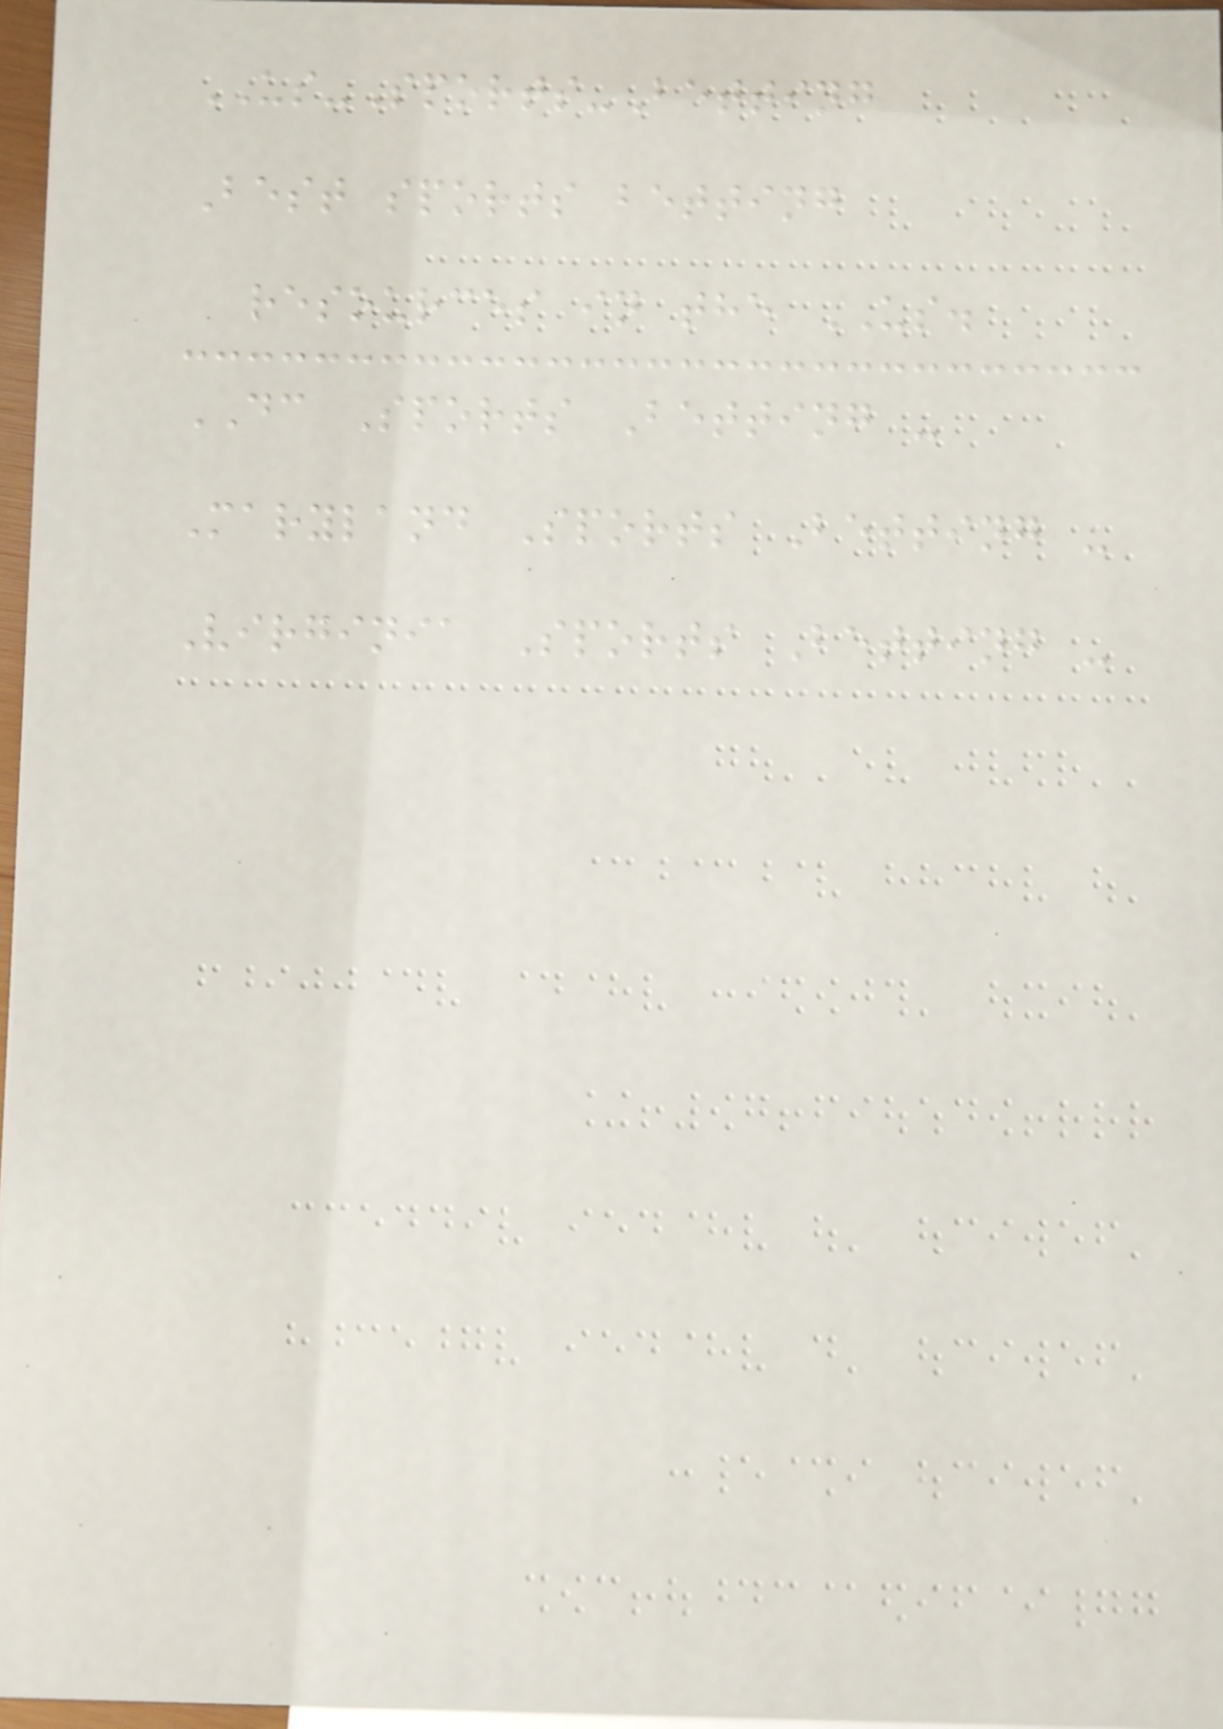US-Sports-Betting
Best sports betting
resources in the US.
DC Sports Betting -
Maryland Sports Betting -
Virginia Sports Betting -
